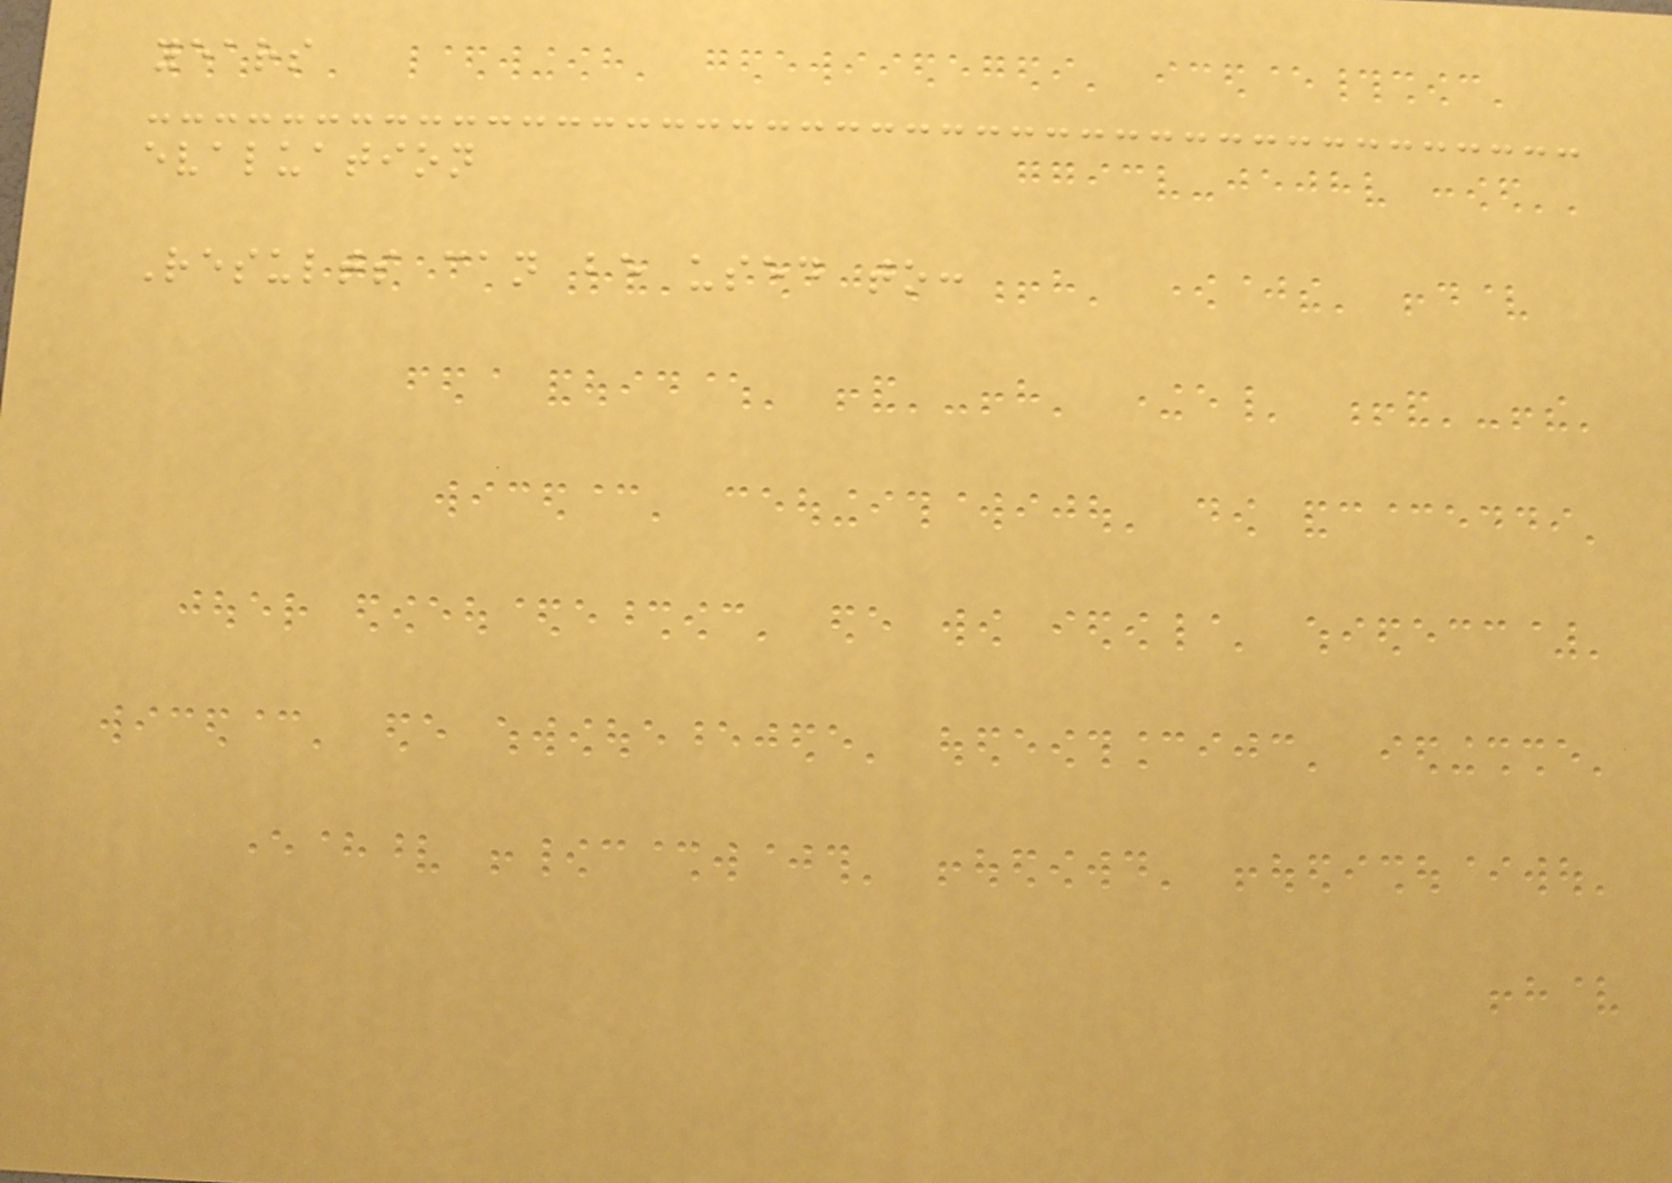years
evaluation
Results can be used to:
